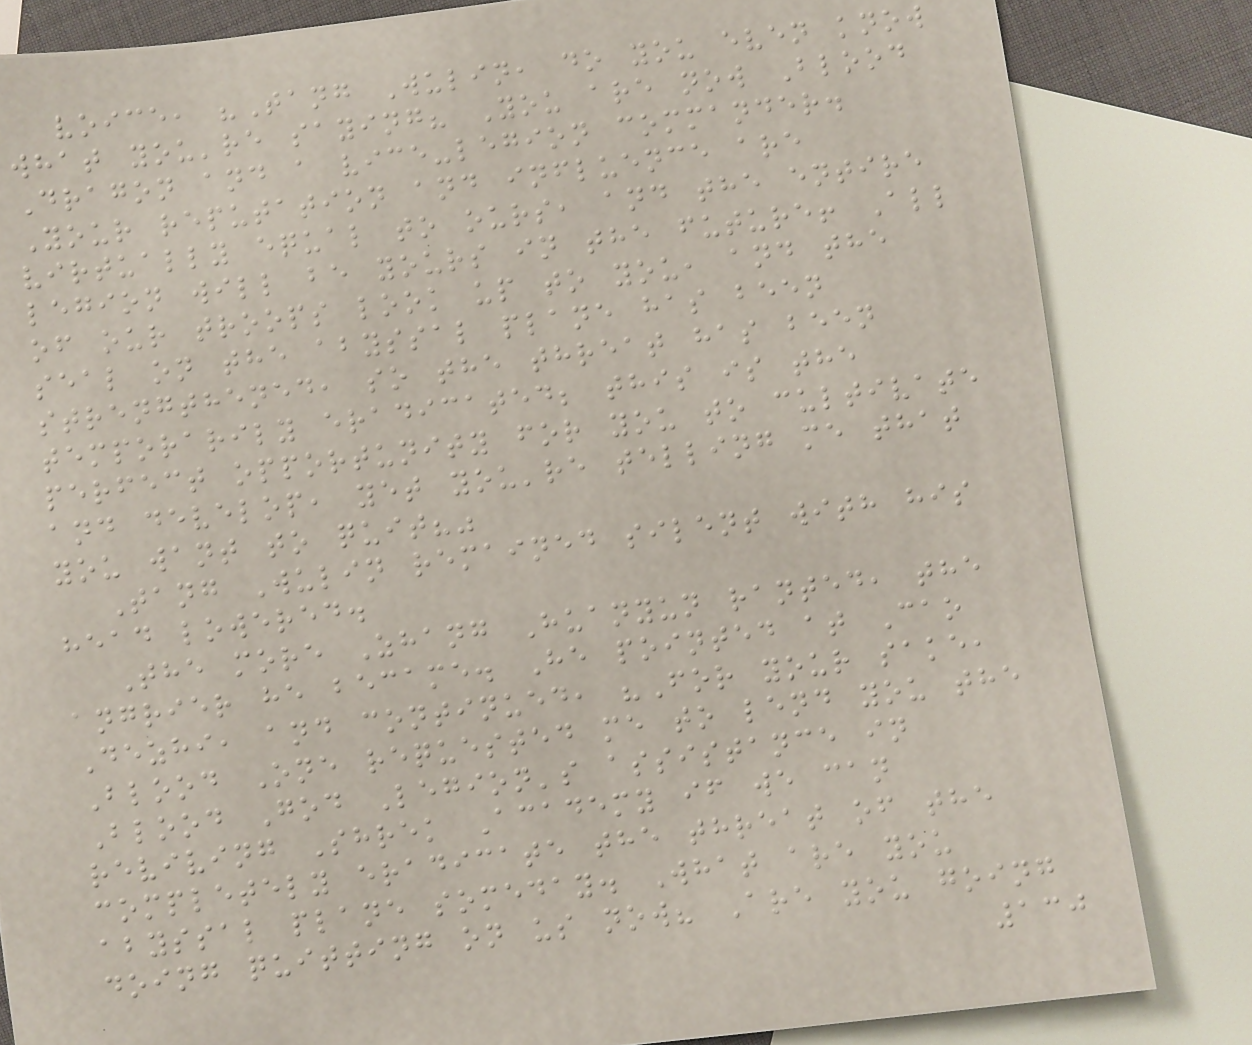voice, "Tang Wulin, do you even know
what you're saying? You are now Blood
Dragon and a vice-legion commander.
Your reputation and influence are
virtually equal to ours, and the entire
legion will be yours in the future! All
of our troops look up to you, and the
seal on the abyssal plane has been
strengthened, so the threat has been
temporarily eradicated; this is the
perfect opportunity for you to cultivate
and develop, yet you're telling me that
you want to quit?"
Tang Wulin remained silent with his
head lowered.
The more Zhang Huanyun ranted, the
angrier he became. He pointed at Cao
Dezhi, and continued, "For your sake,
Blood One requested me to lend you the
Blood God Legion's assistance in
reviving Shrek Academy if we can
completely eradicate the threat of the
abyssal plane someday. What are you
doing quitting on us now? Are you going
130
